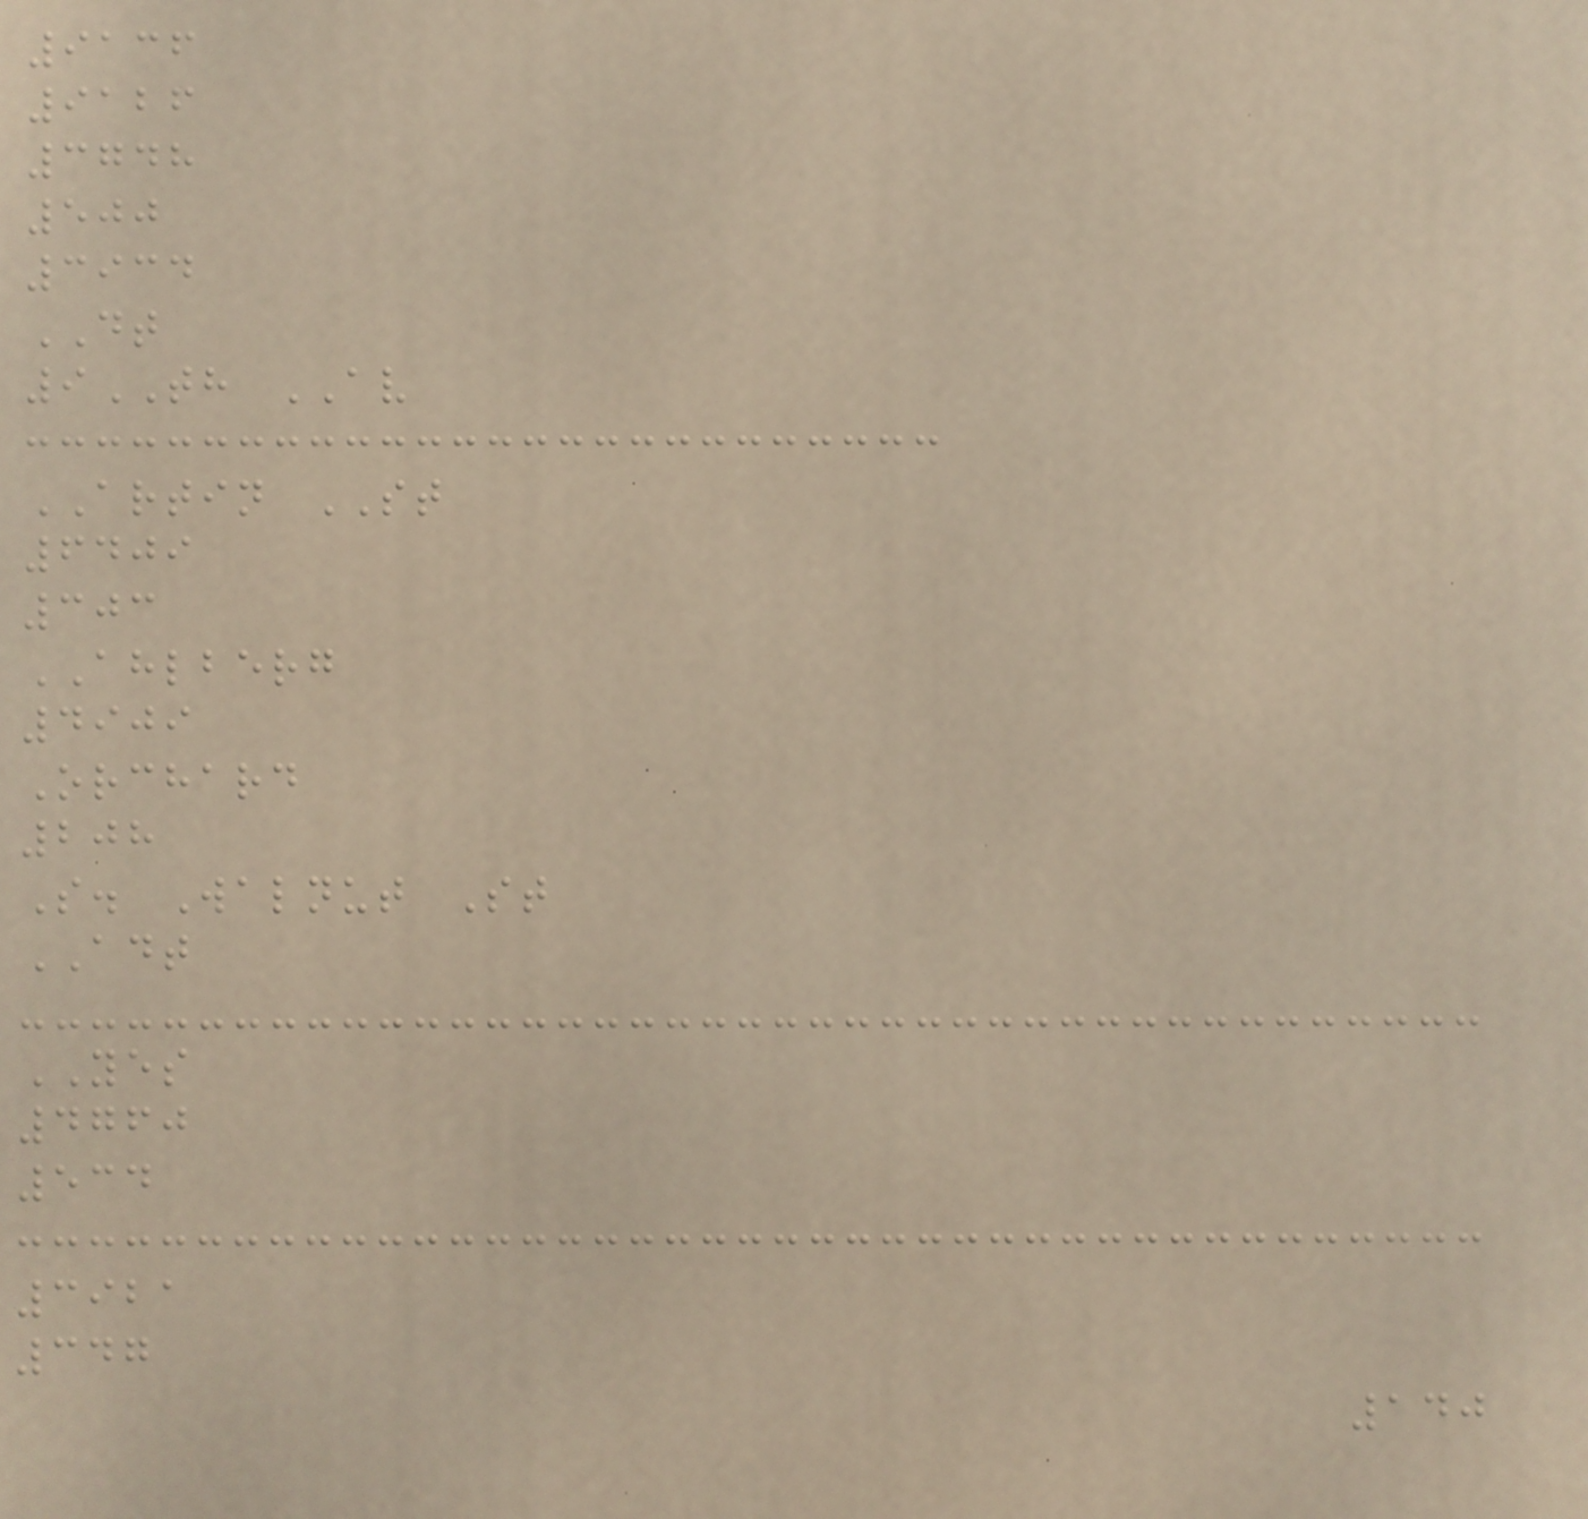9136
9126
3748
500
3934
DT
9TH AV
ARTIN ST
6409
303
AHLBERG
4909
Orchard
208
S. Walnut St
ADT
YES
4760
534
3921
347
140
